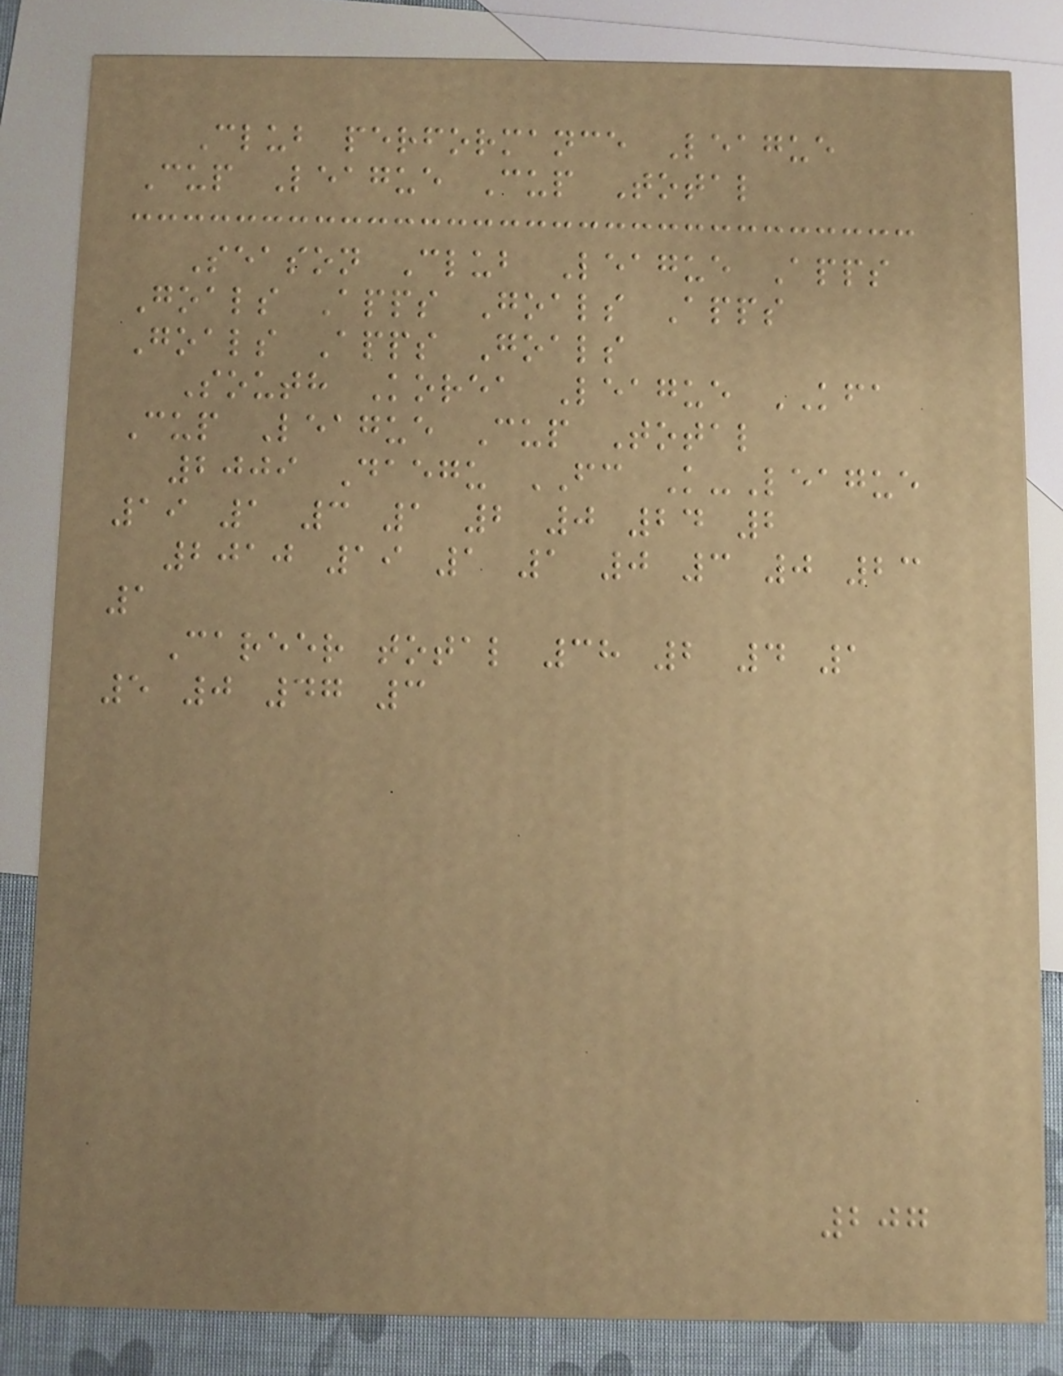Club performance League
Cup League Cup Total
Season Club League Apps
Goals Apps Goals Apps
Goals Apps Goals
South Korea League KFA
Cup League Cup Total
2009 Daegu FC K-League
19 1 3 1 2 0 24 2
2010 19 1 1 0 3 0 23
1
Career total 38 2 4 1
5 0 47 3
207
